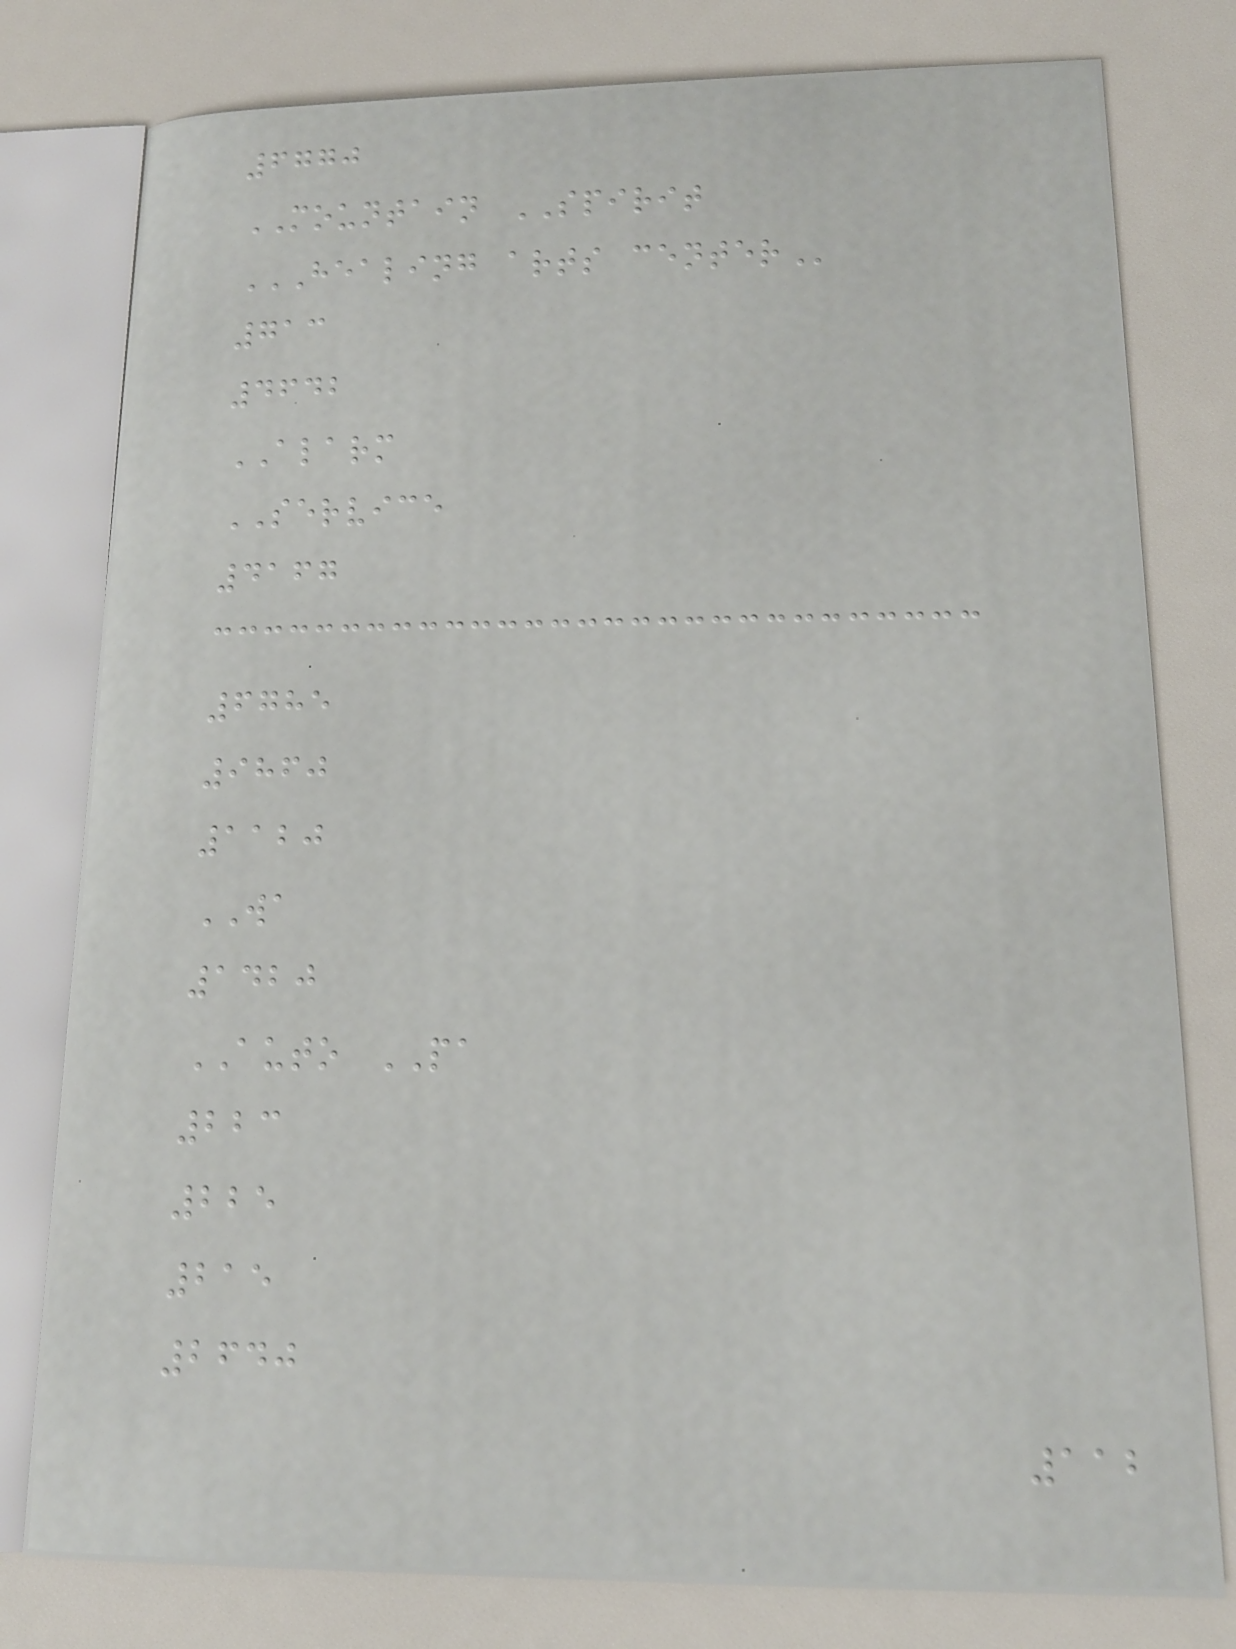6770
MOUNTAIN SPIRIT
HEALING ARTS CENTER
713
4642
ALARM
SERVICE
4167
6785
9860
1120
WA
1420
AUTO PA
223
225
215
2640
112
